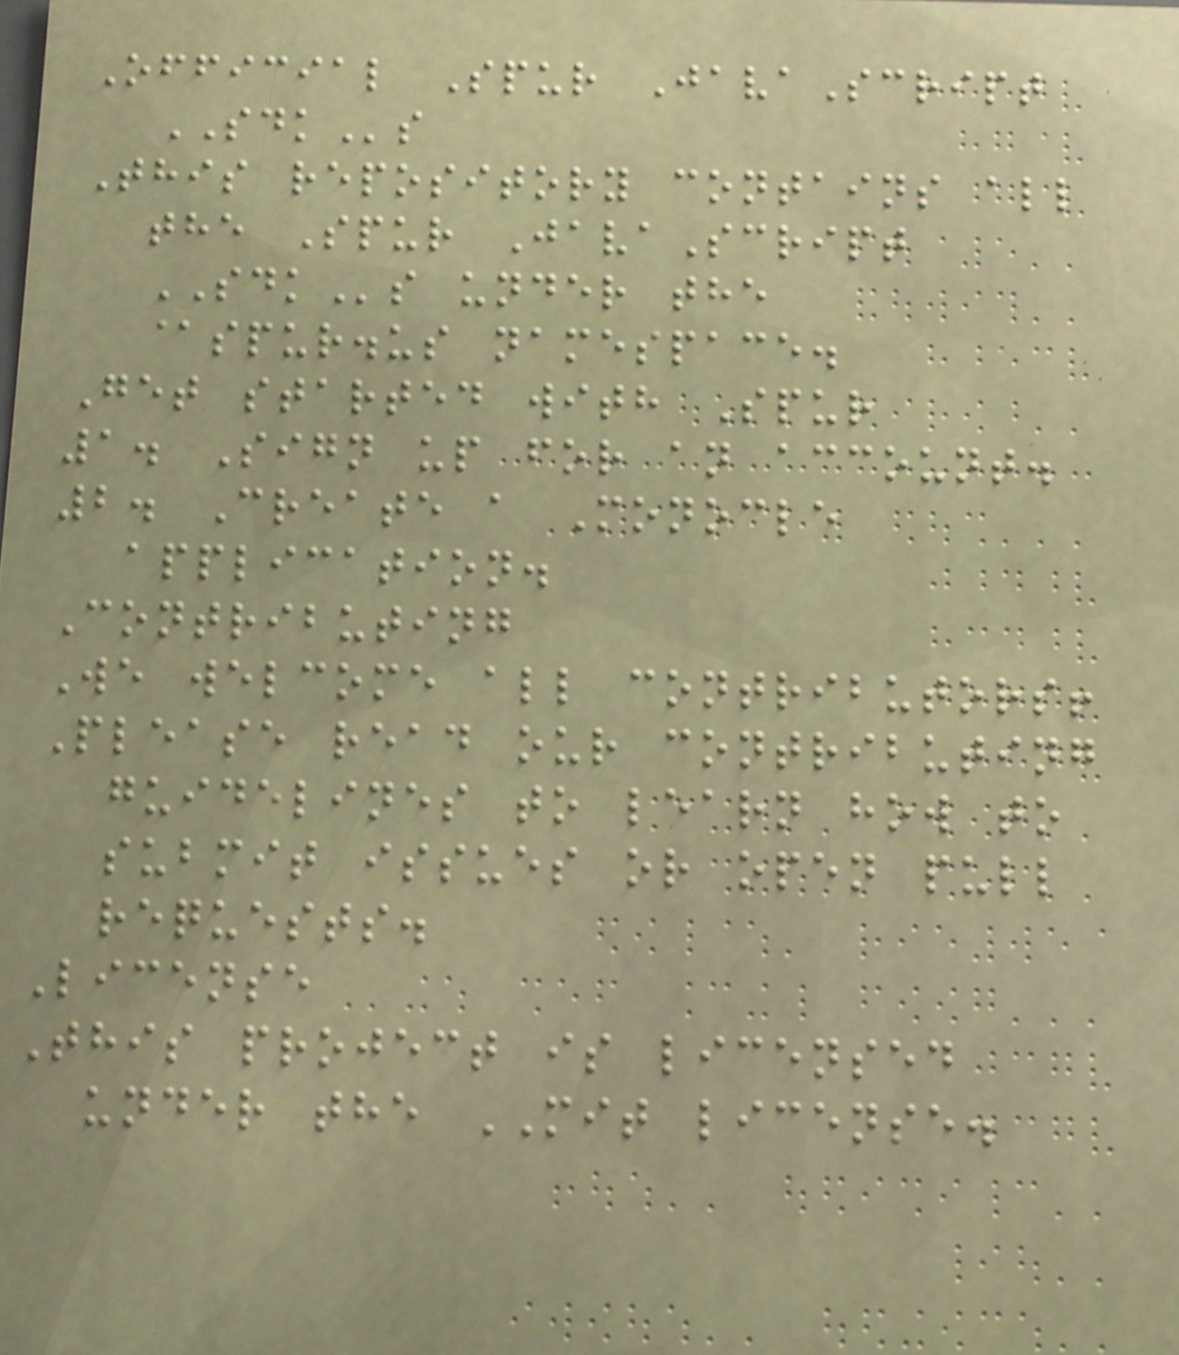Official Spur JavaScript
SDKs
This repository contains all
the Spur JavaScript
SDKs under the
@spur.us namespace.
Get started with Spur
1. Sign up for an account.
2. Create a Monocle
application.
Contributing
We welcome all contributors!
Please read our contributing
guidelines to learn how to
submit issues or open pull
requests.
License
This project is licensed
under the MIT license.
